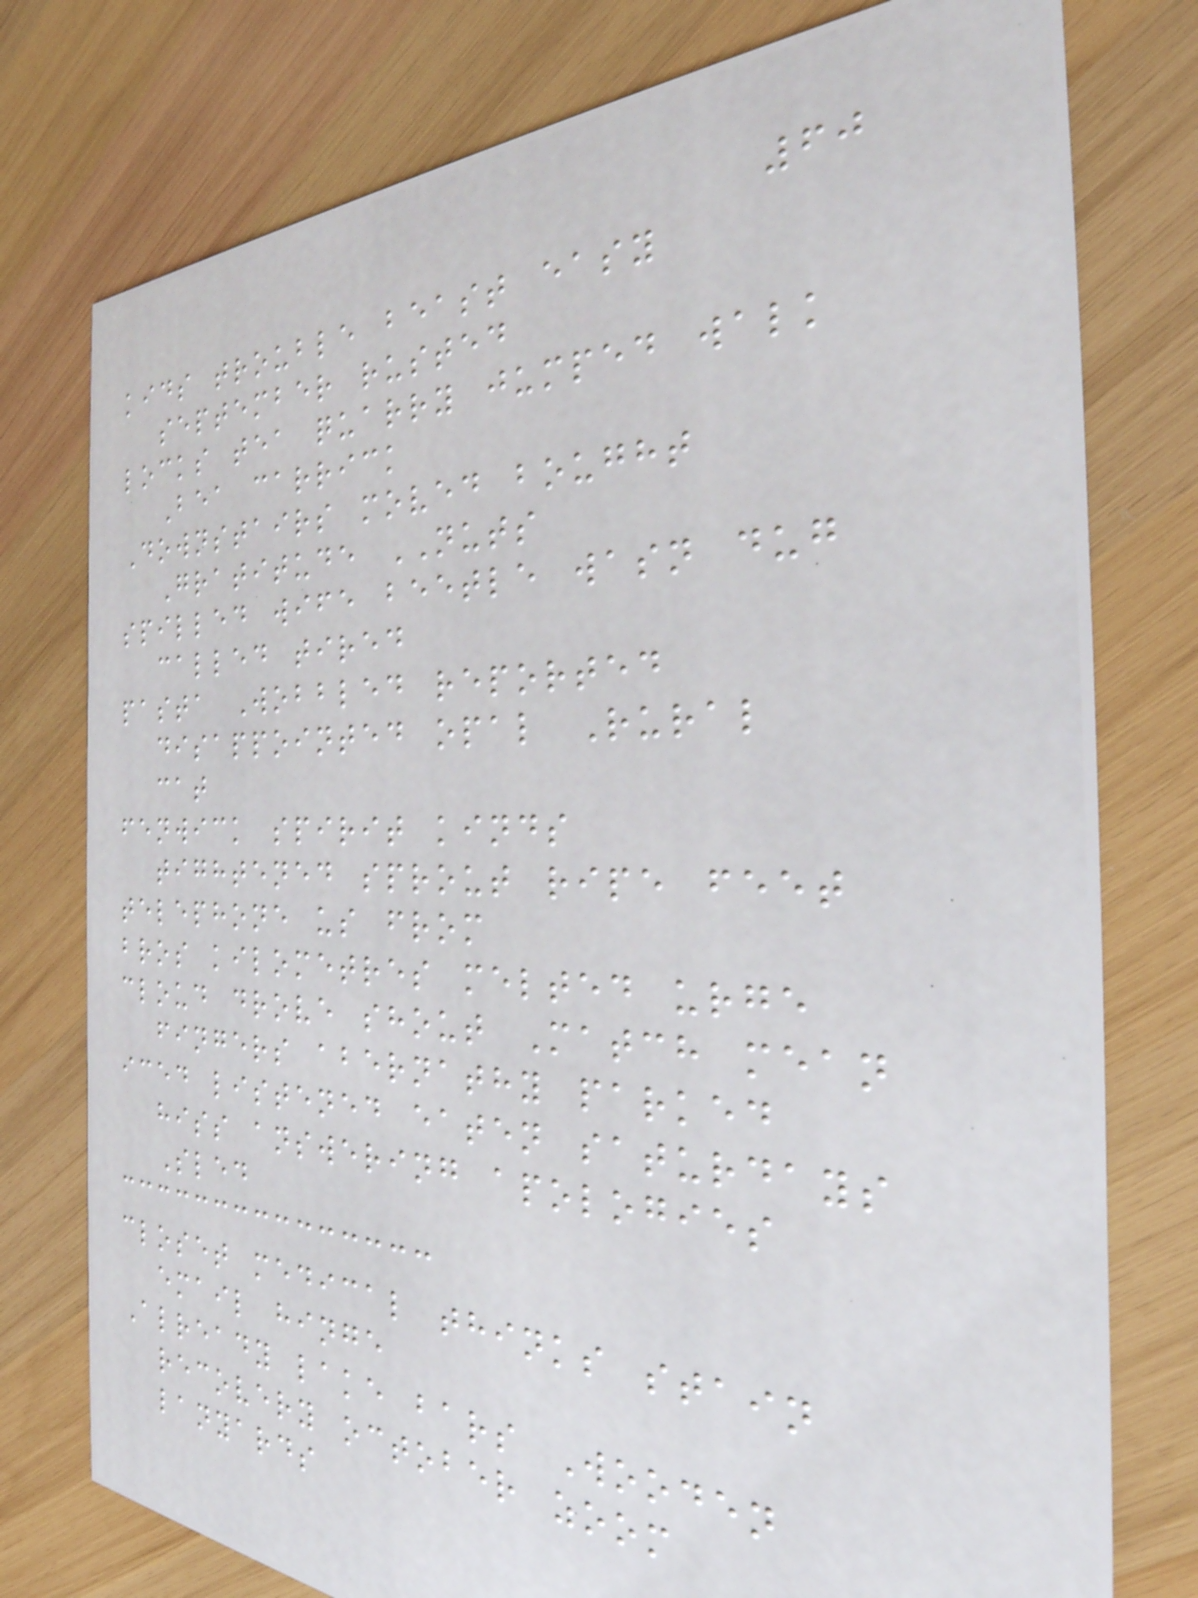60
kids trouble beast easy
september rusted
locks tea quarry jumped walk
Bea carrick
Downstairs moved bought
Gratitude NUTS
spilled wife beetle wasn dug
called tired
pasta Wobbled reported
disappointed opal Rural
cat
fenwick spirit kinds
tightened sprout ripe feet
telephone us from
bros kilometres melted urge
cloud drove shout Match mean
fingers abernathy parked
iced listened eaten saturdays
hiss answering apologies
Sled
closet medical thinks stain
email hinge
Already lake bars Wooden
recovery october zoom
lanyards
